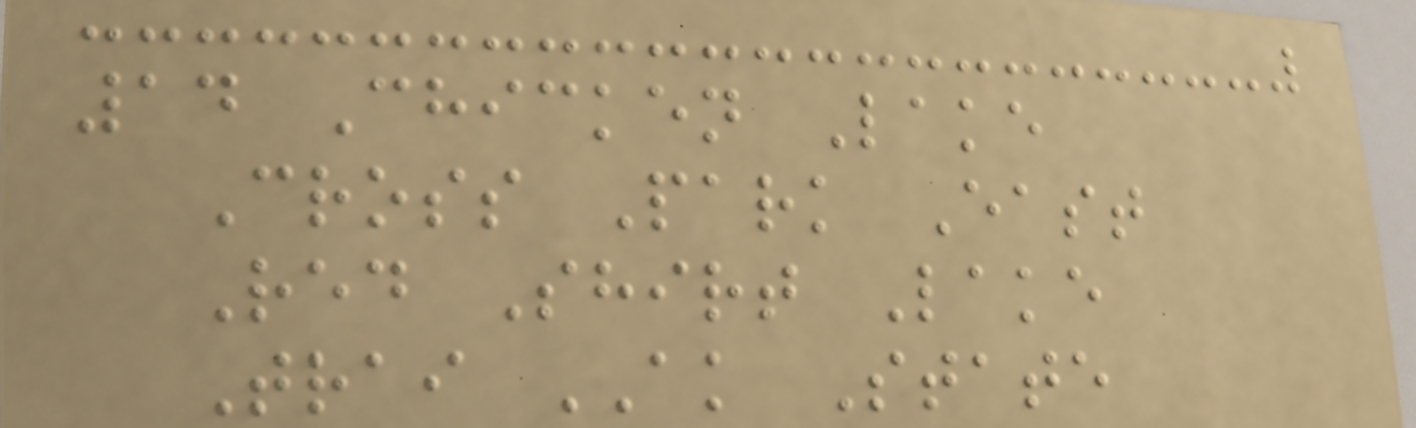14 Chicken Lake
Cross Park East
Red Shirt Lake
Trai AK State
